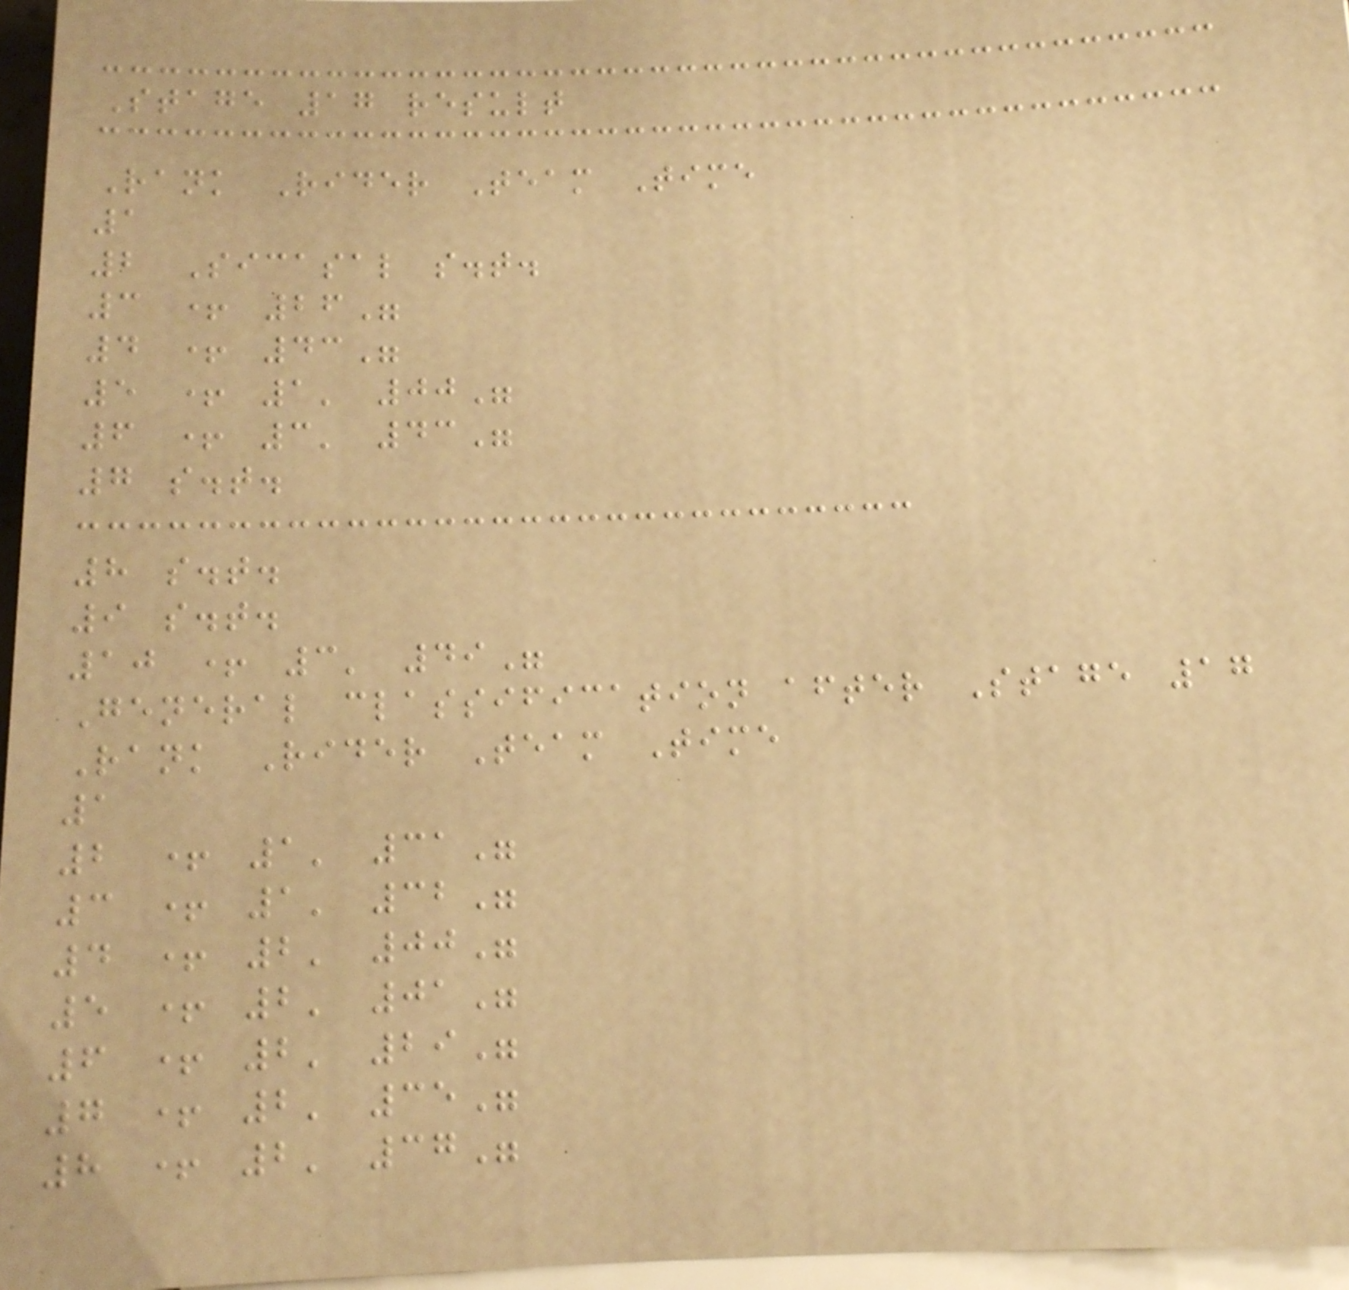Stage 17 result
Rank Rider Team Time
1
2 Sicasal s.t.
3 + 26"
4 + 43"
5 + 1' 00"
6 + 3' 43"
7 s.t.
8 s.t.
9 s.t.
10 + 3' 49"
General classification after Stage 17
Rank Rider Team Time
1
2 + 1' 31"
3 + 1' 32"
4 + 2' 00"
5 + 2' 01"
6 + 2' 29"
7 + 2' 35"
8 + 2' 37"
